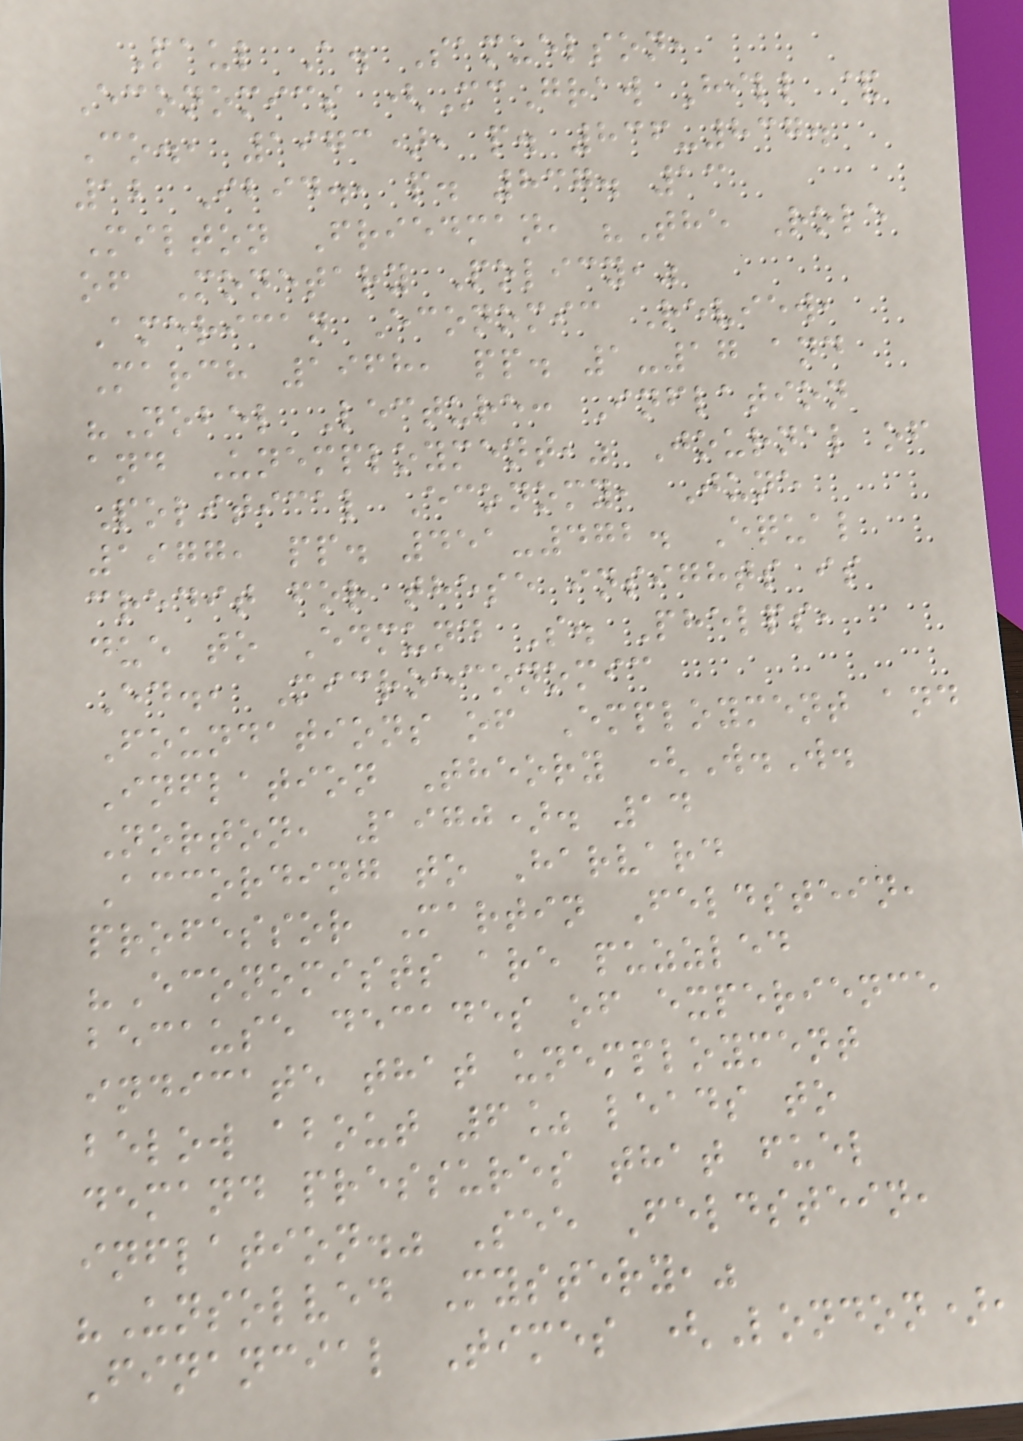Paul A. Samuelson,
Economics (McGraw Hill &
Co., 1973), p. 836-837.
12 Ibid., p. 837. 13
Milton Friedman, "The Role
of Monetary Policy,"
American Economic Review,
March 1968, pp. 1-17 and
"Nobel Lecture: Inflation
and Unemployment," Journal of
Political Economy, June
1977, pp. 451-472. Equal
credit for these insights is
due to Edmund S. Phelps,
Ed., Microeconomic
Foundations of Employment and
Inflation Theory (W.W.
Norton, 1970). 14
According to Harvard
professor Martin Feldstein,
"Economists are puzzled
because decades of experience
indicate that unemployment
below about 6% leads to
demand pressures that fuel
inflation." See Feldstein,
"Unsolved Mystery,"
Financial Times (London),
